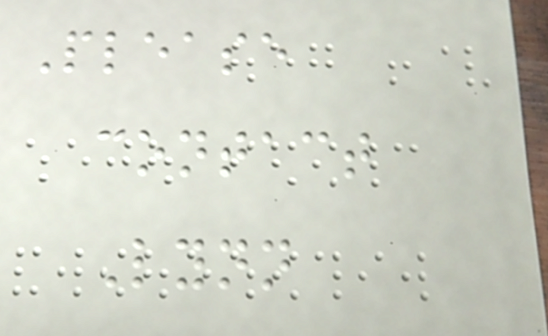Please
contact
Lynn
